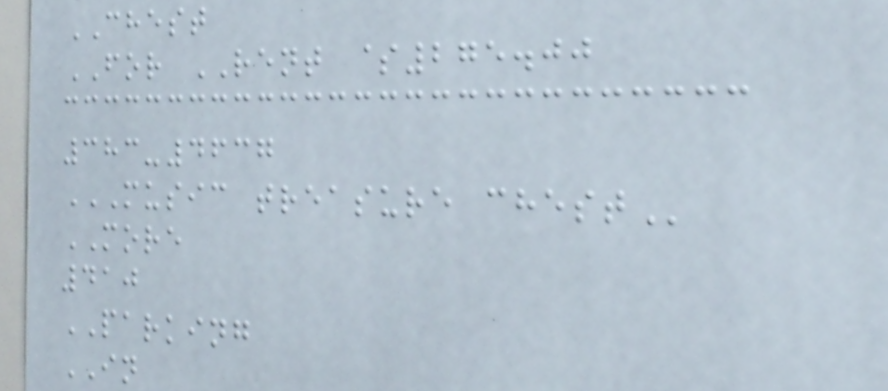CHEST
FOR RENT $275.00
383-4637
MUSIC TREASURE CHEST
MORE
410
PARKING
IN
